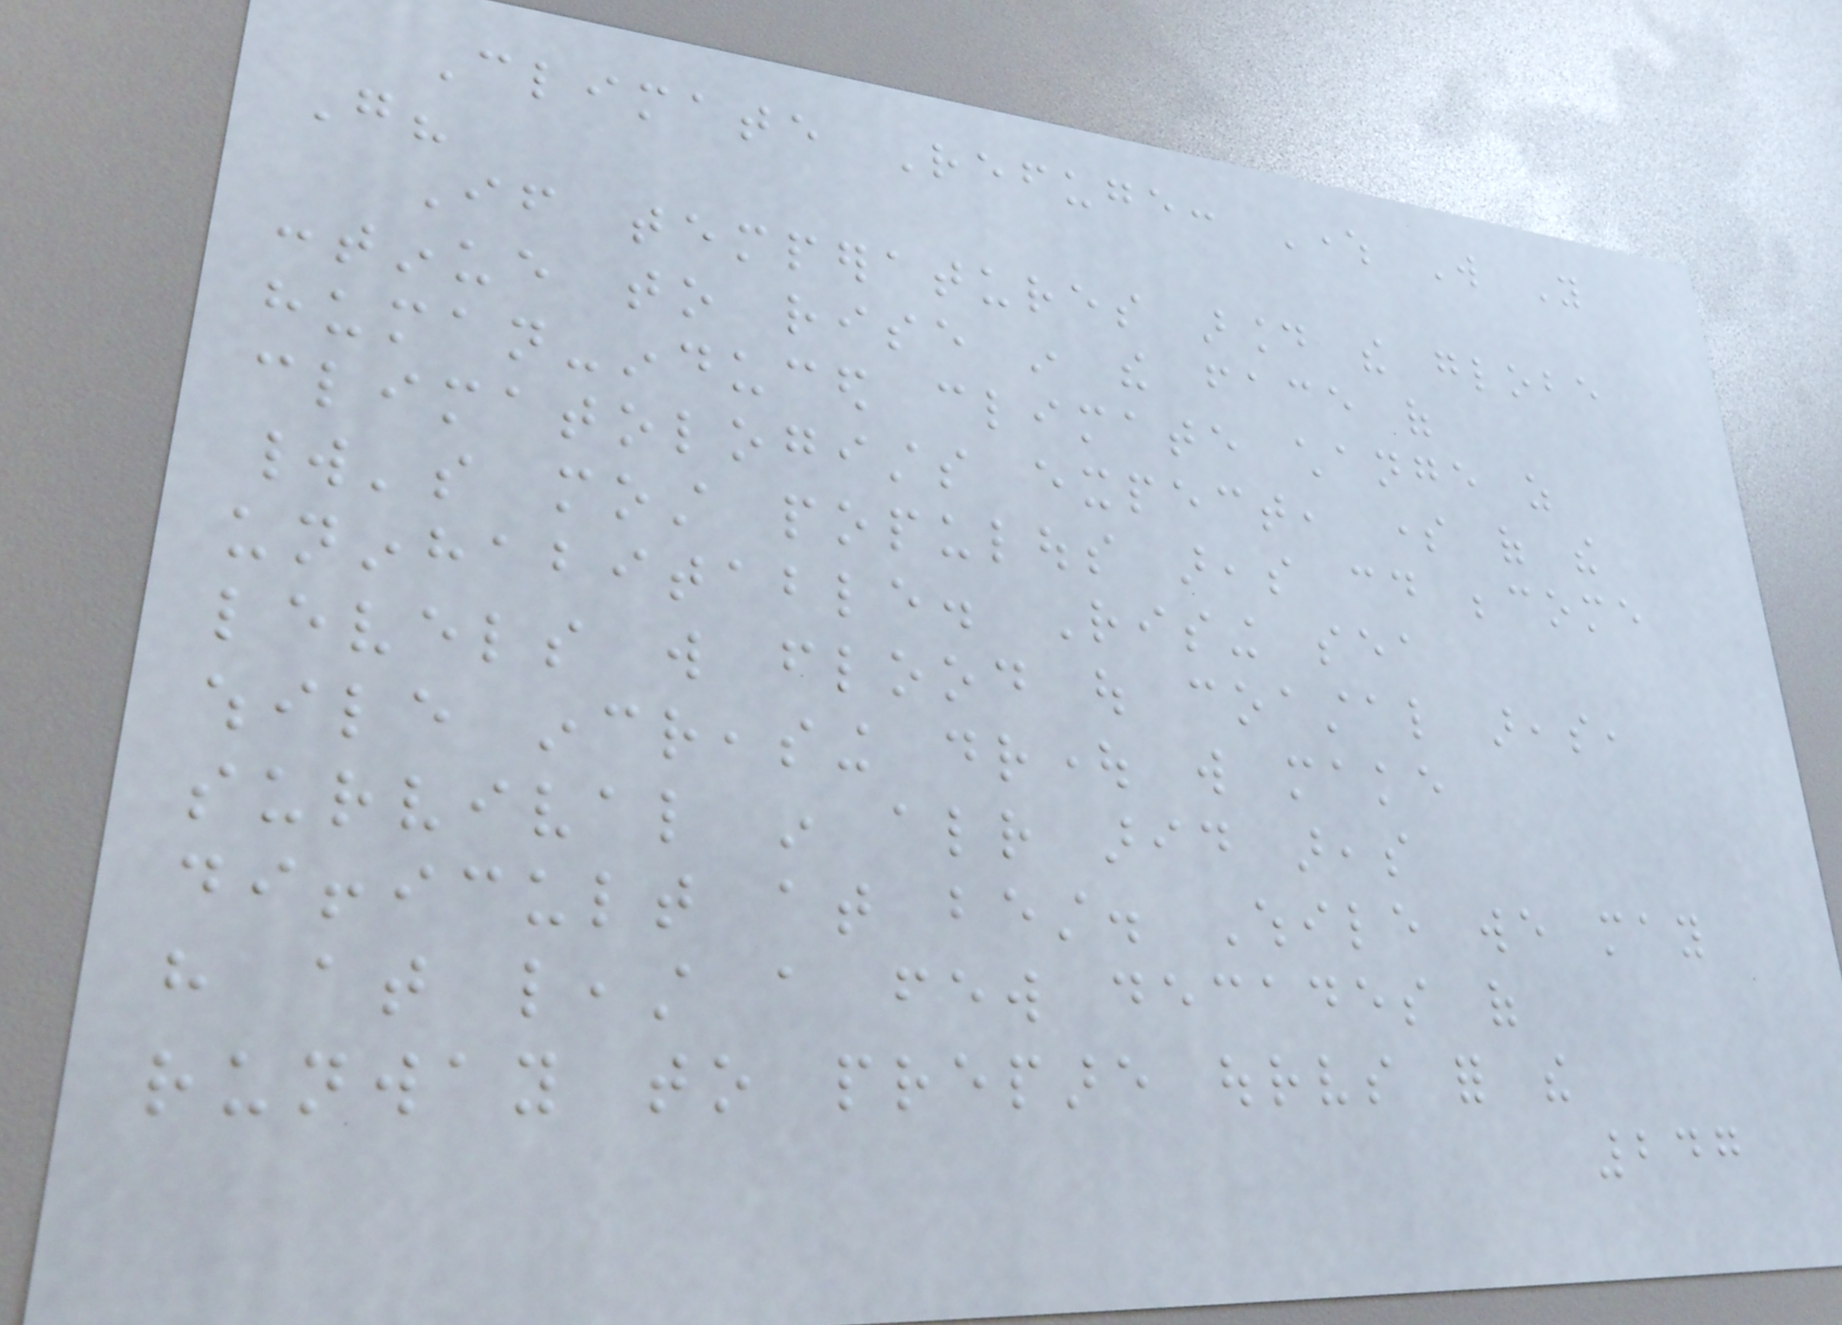Climate Refuge: Where Will You
Go?
If temperatures around the globe
continue to rise in the face of
human-induced climate change as
climatologists expect, some of the
world's most populous areas could become
uninhabitable. Rising sea
levels will flood out coastal areas,
while increasing drought will make
survival in already arid areas
difficult at best. While we may
have at least a few decades of
runway to prepare ourselves for the
247
